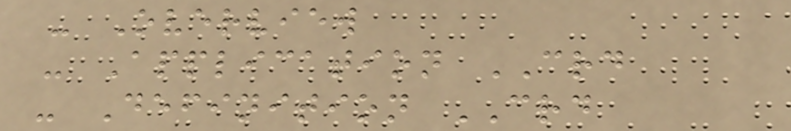- Overview
- Application CRD
- Definition CRD
